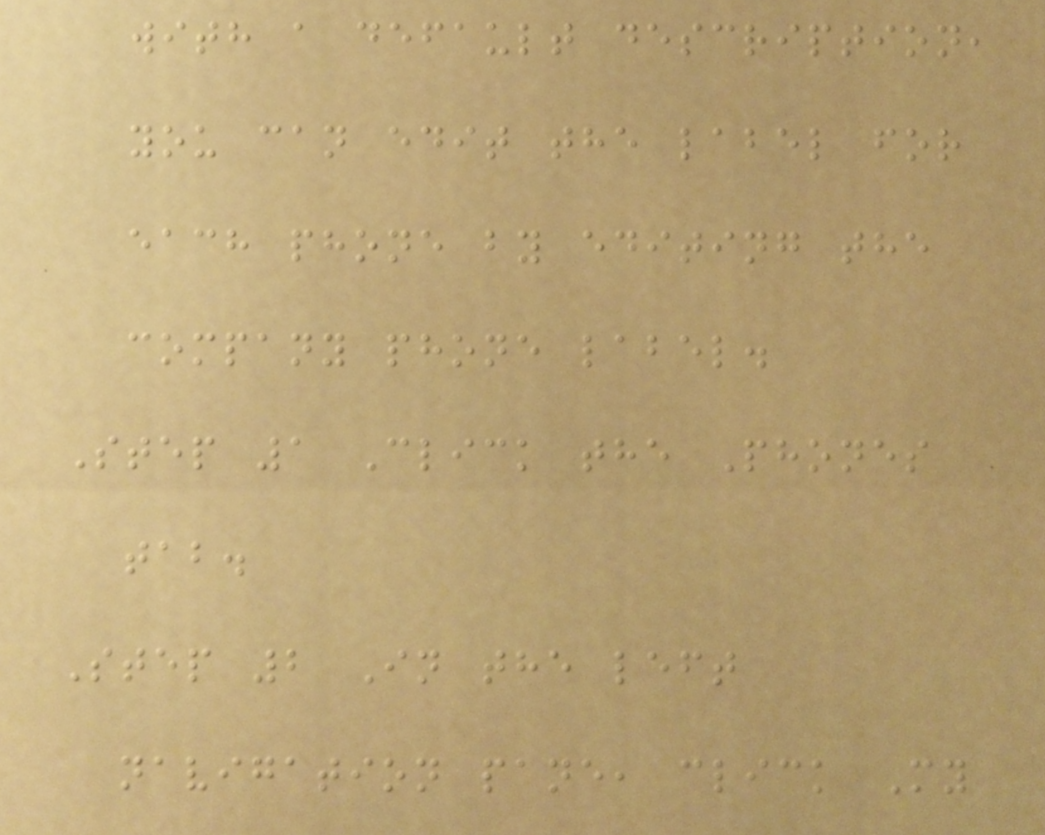with a default description,
you can edit the label for
each phone by editing the
company phone label.
Step 1 Click the Phones
tab.
Step 2 In the left
navigation pane, click My
